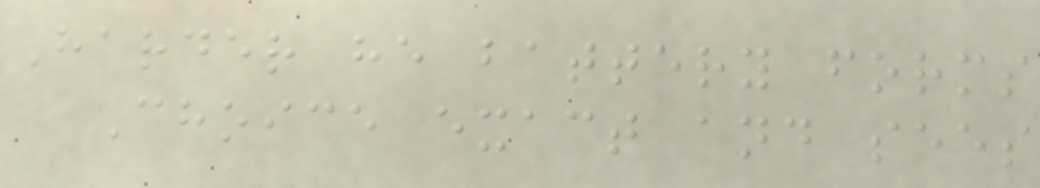Harder he battery forms
Choice exact and sees
